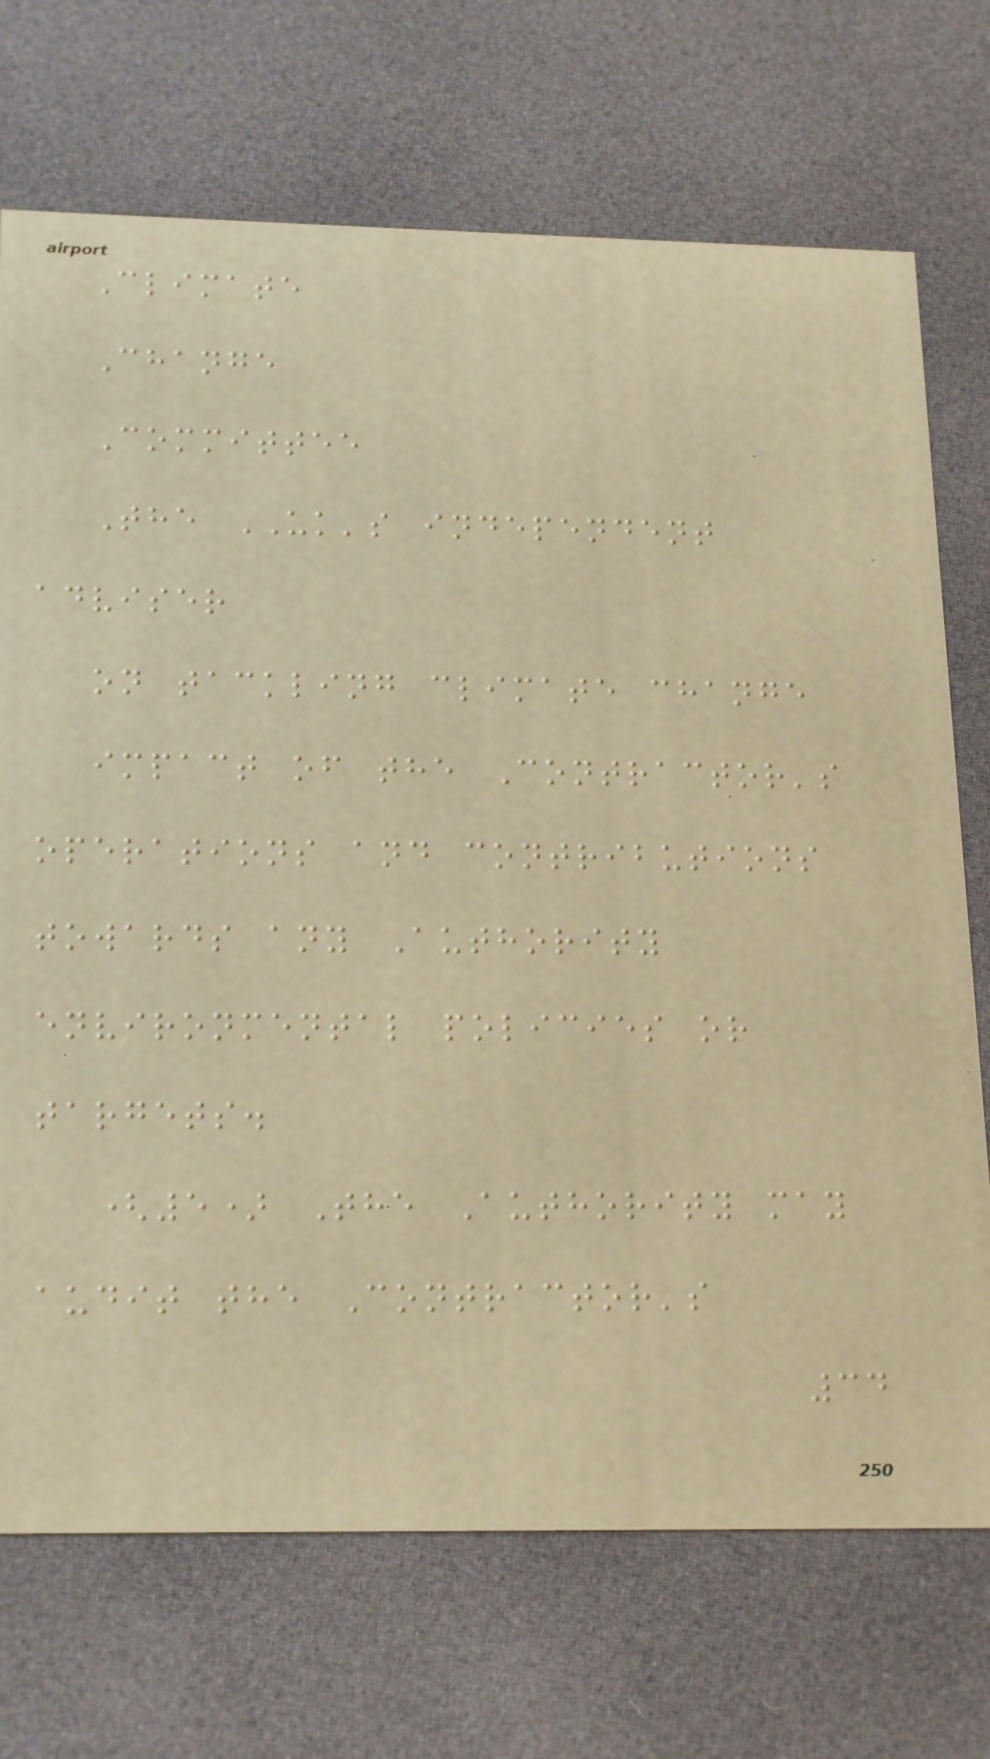Climate
Change
Committee
The UK's independent
adviser
on tackling climate change
impact of the Contractor's
operations and contributions
towards any Authority
environmental policies or
targets.
(5) The Authority may
audit the Contractor's
34
